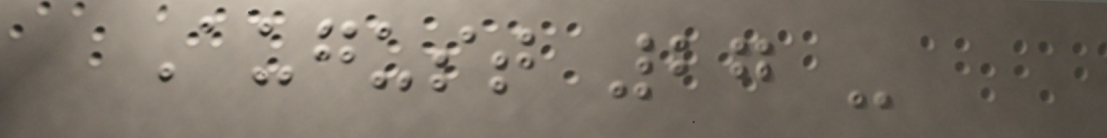August 27 -
